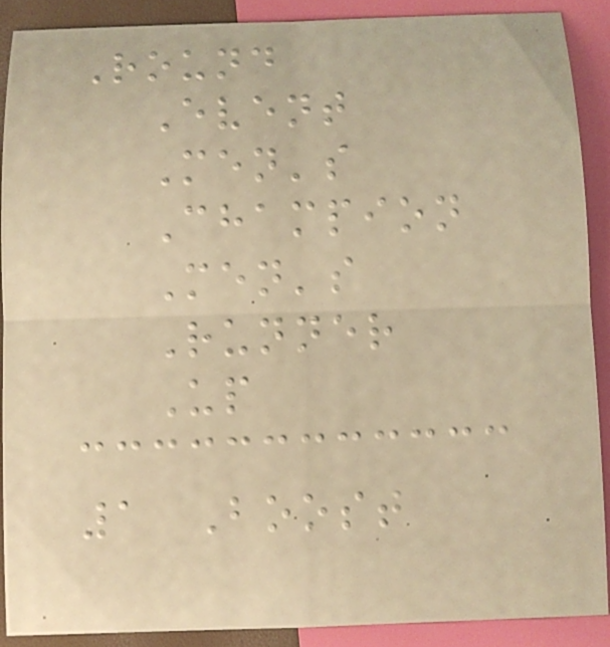Round
Event
Men's
Champion
Men's
Runner
Up
1 Boost
